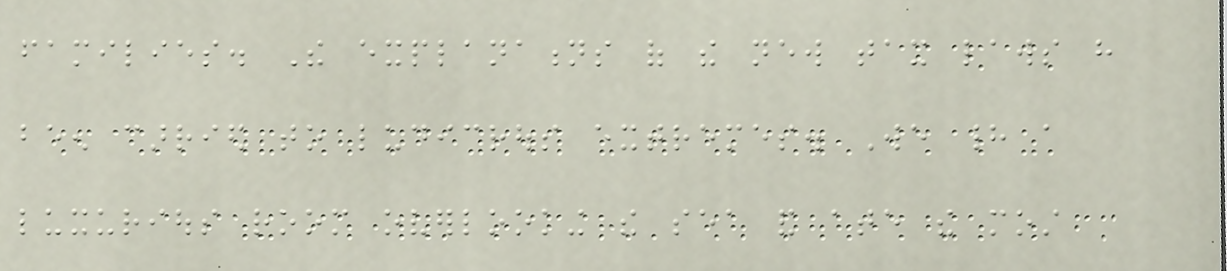families. The explanations of the new tax laws have
been carried to ludicrous extremes. We had a
luxurious room overlooking the sea and ate the most
